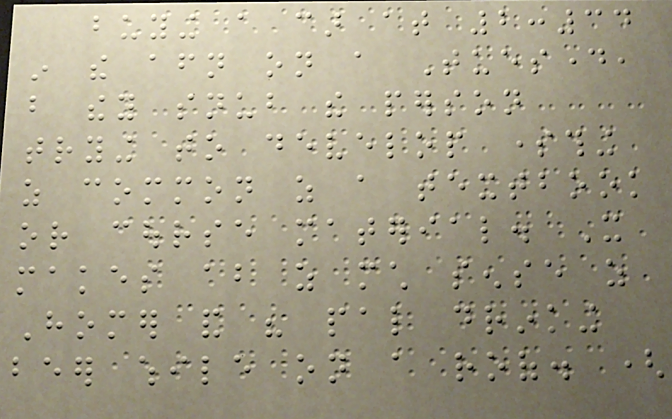buying a car at 2:34
in the afternoon on a Tuesday,
but they snub the person
trying to develop something
as common as a textbook
or course material. It
makes about as much sense as
Homer and his pal drinking
beer while on a roof. (
